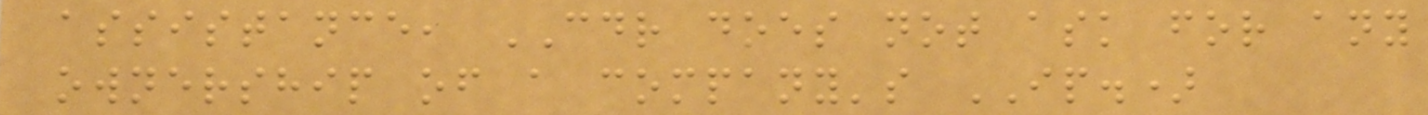assistance, CDR does not ask for any
ownership of a company's IP.)
